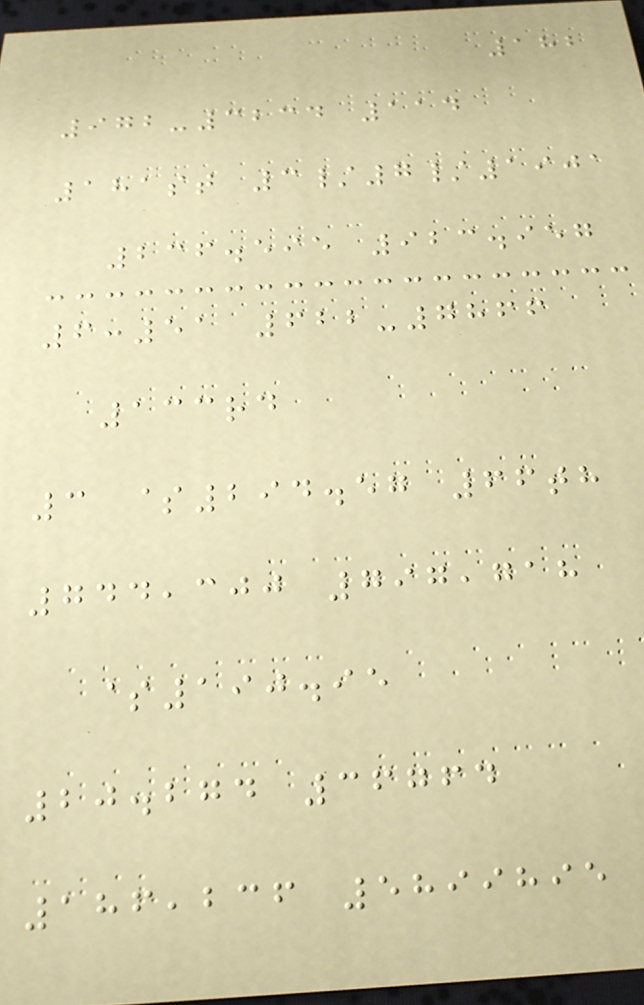182
972-3234 114
181st 3/7/1901
236.595 923.957
6:51 622-7866
133rd
3 $294.57 66th
744,300 797,718
$190.95
20.274 36764
186,236 5899895
